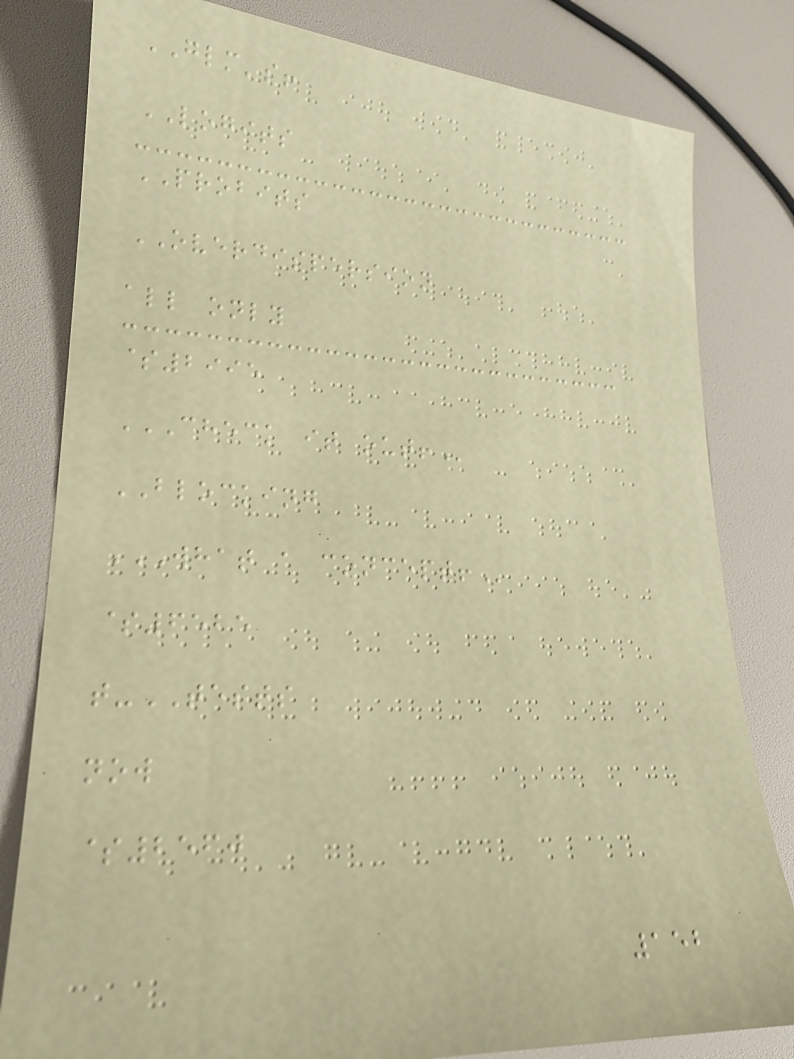GLM's!
LOGITS
PROBITS
OVERDISPERSION
all only
$2995
CHECK IT OUT!
BLOCKING
WHAT A CONCEPT!
$6525
t-TESTS
now
$2560
152
